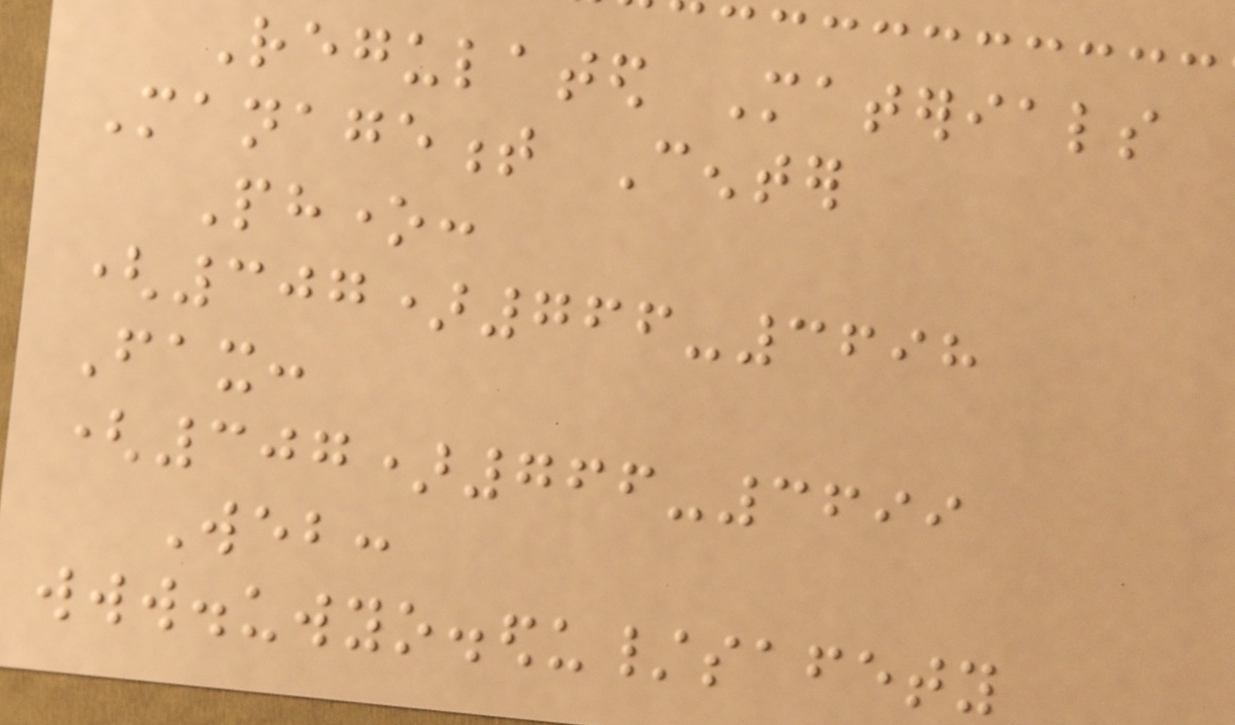Regulated Materials
Management Center
Phone:
(307)766-3698
Fax:
(307)766-3699
Web:
www.uwyo.edu/safety
